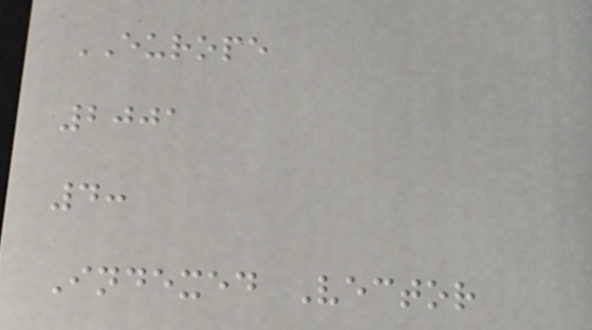EUROPE
2001
4:
Indexed Vector
